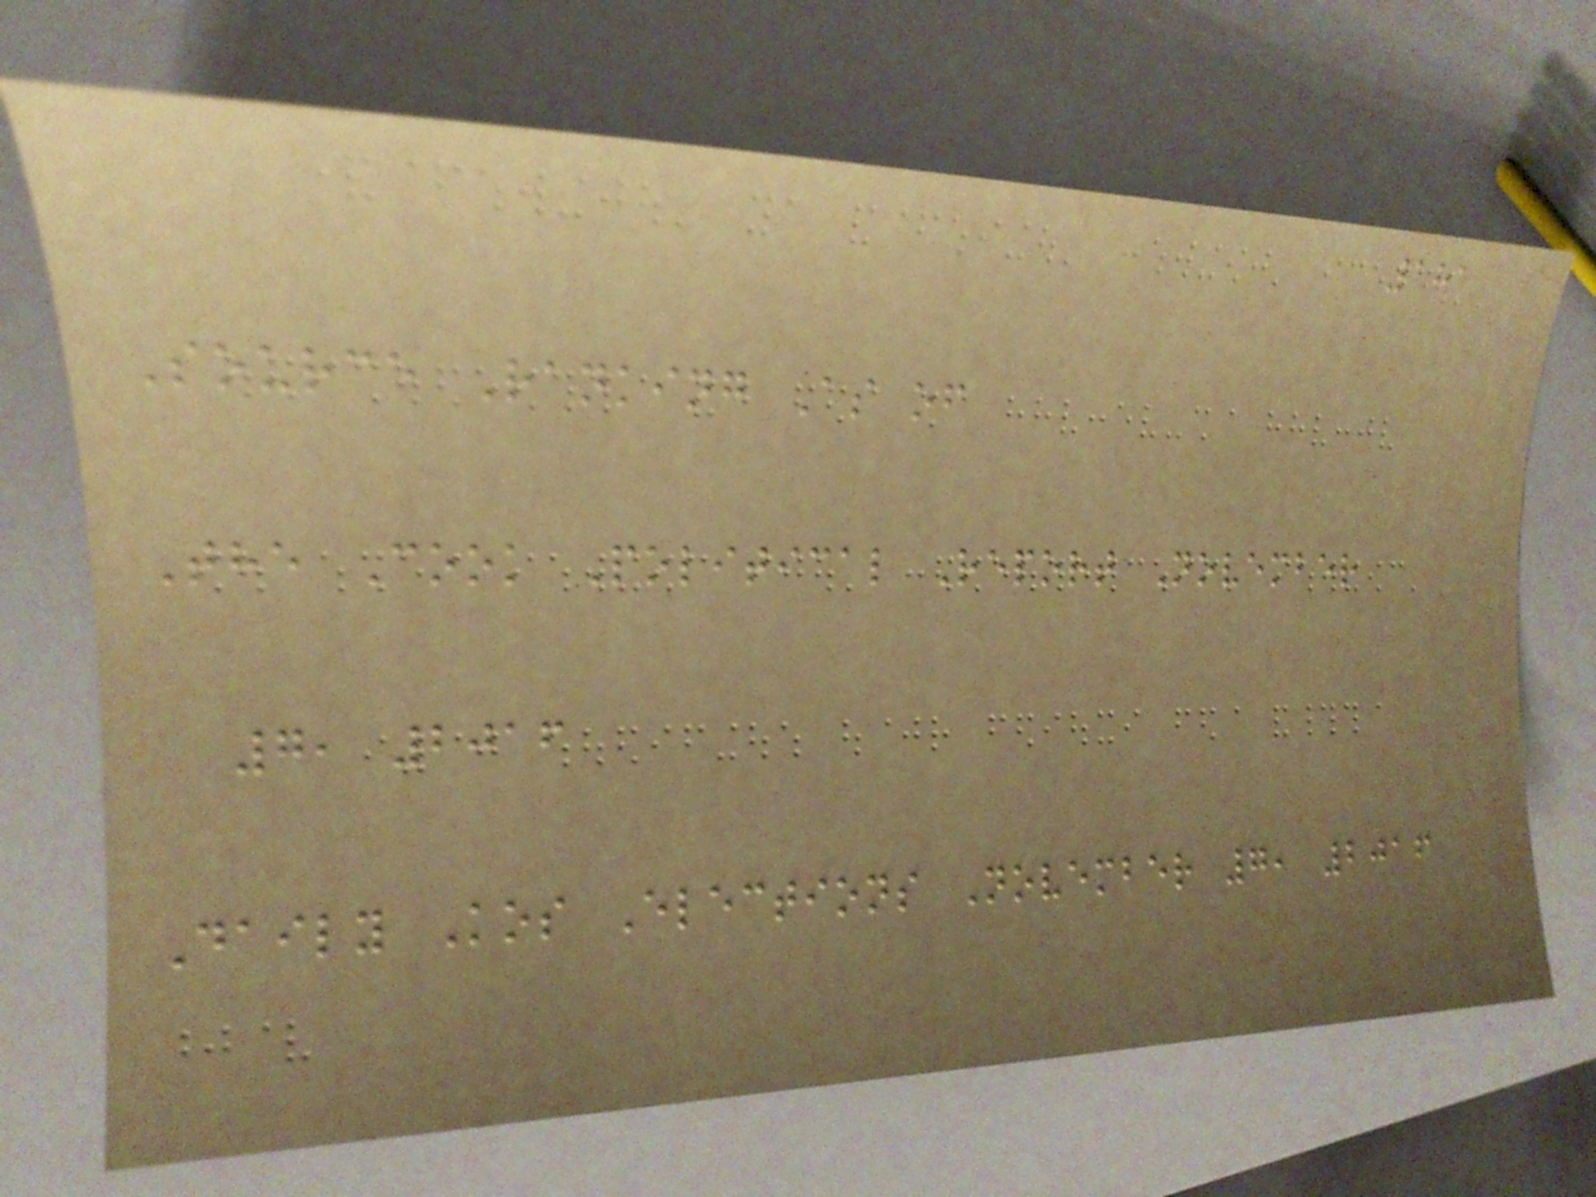181
Source Ranking As of
The Cook Political Report November
7, 2016
Daily Kos Elections November 7, 2016
